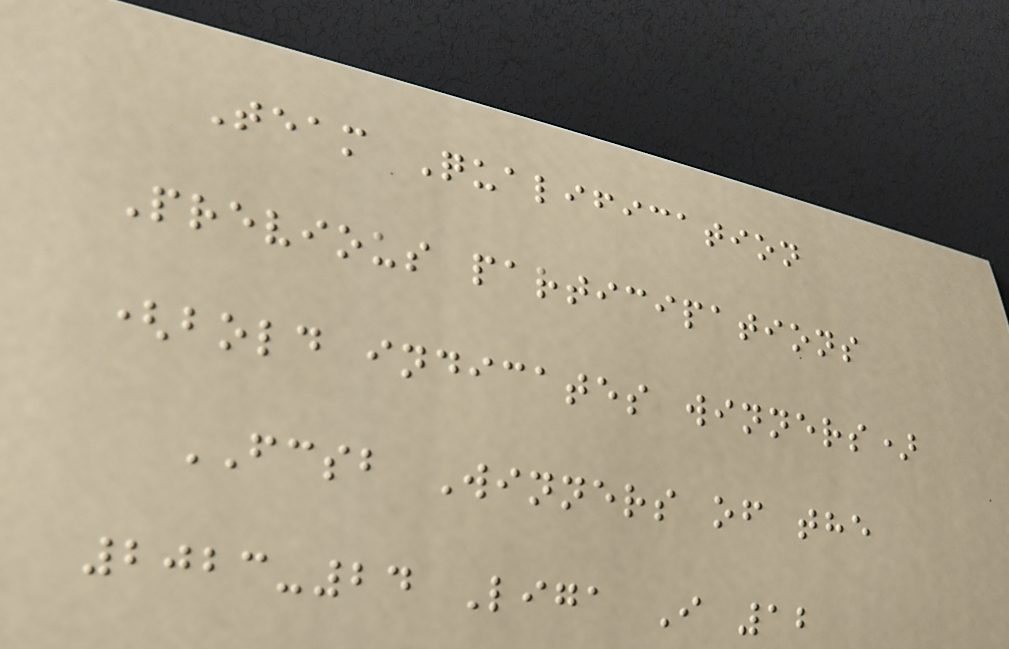Team Qualification
Previous participations
(bold indicates winners)
FCSB Winners of the
2023-24 Liga I 12
